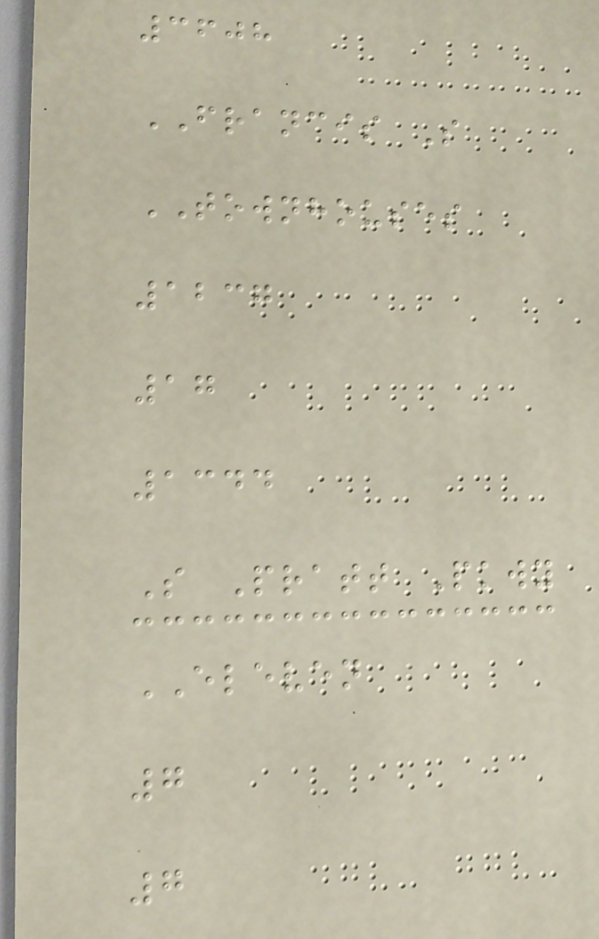3608
FRANCIS S
TOWNHOUSES
1237
17
1344
S Pratt Pkwy
ELEVEN
7
7
